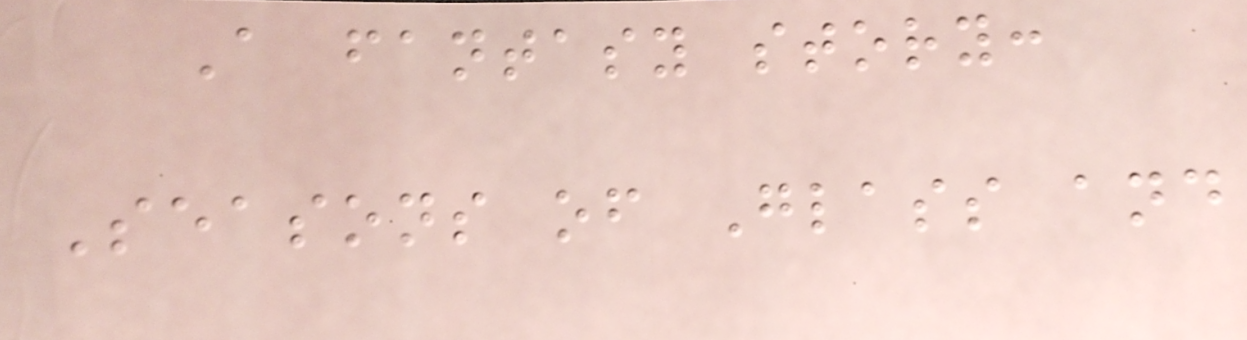A fantasy story:
Seasons of Glass and
